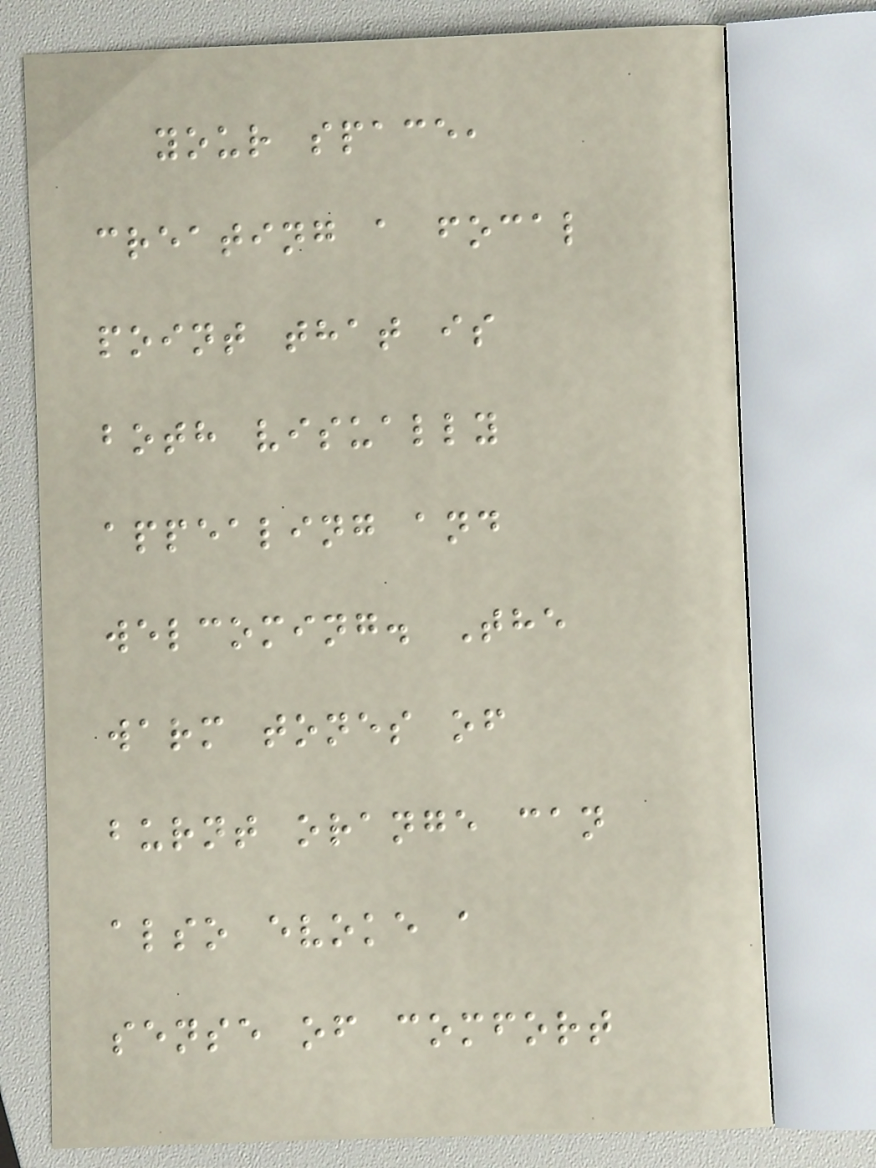your space,
creating a focal
point that is
both visually
appealing and
welcoming. The
warm tones of
burnt orange can
also evoke a
sense of comfort
